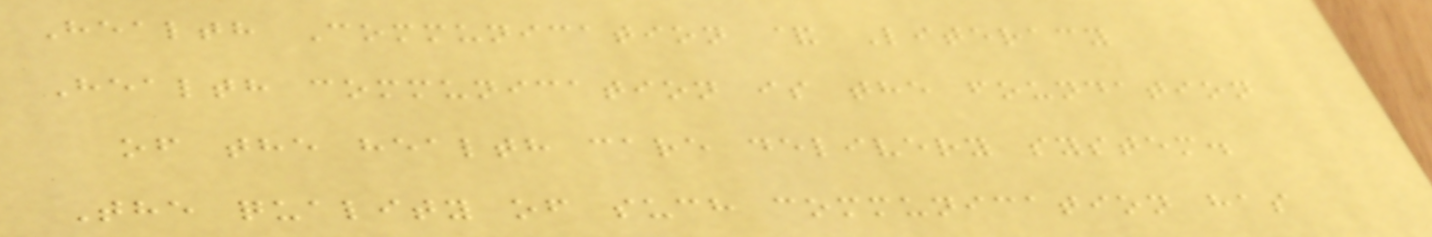Health Communication & Literacy
Health communication is the foundation
of the health care delivery system.
The quality of such communication has
